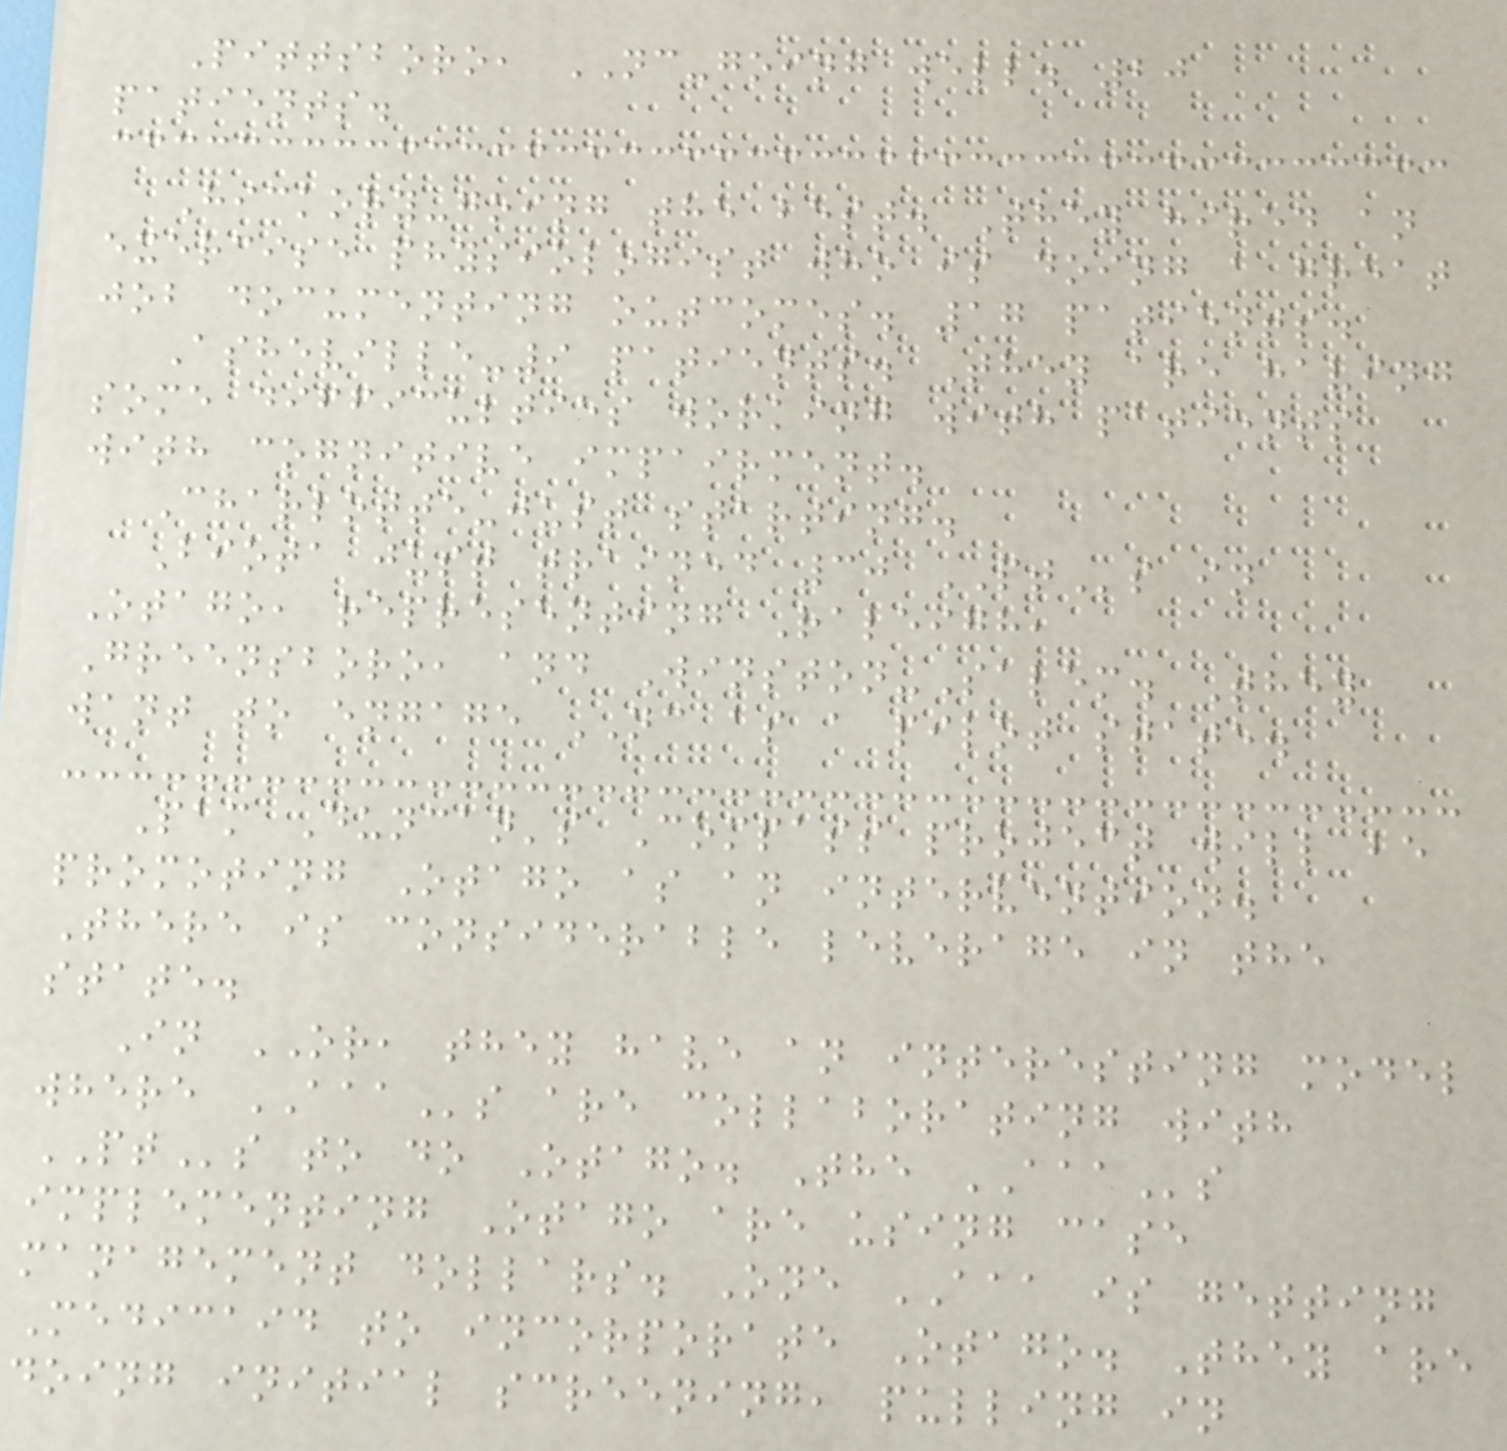Pittsboro, NC-going well. 20
patients.
Hickory-going the best. They hired an
exercise physiologist who is doing a great
job documenting outcomes. 17 patients.
Asheville-9 patients. They are having
some difficulties working with patients
with cognitive impairment.
Charlotte-just starting.
Biota just trained 30 PTs in
Otago, representing Raleigh,
Greensboro, and Winston-Salem. They
want to engage NC as a pilot state.
Pam Duncan's Compass project will be
promoting Otago as an intervention.
There is considerable leverage in the
state.
In OR, they have an interesting model
where AAAs are collaborating with
PTs to do Otago. The AAAs
implementing Otago are using case
management dollars. One AAA is getting
Medicaid to incorporate Otago. They are
doing initial screening, pulling in
